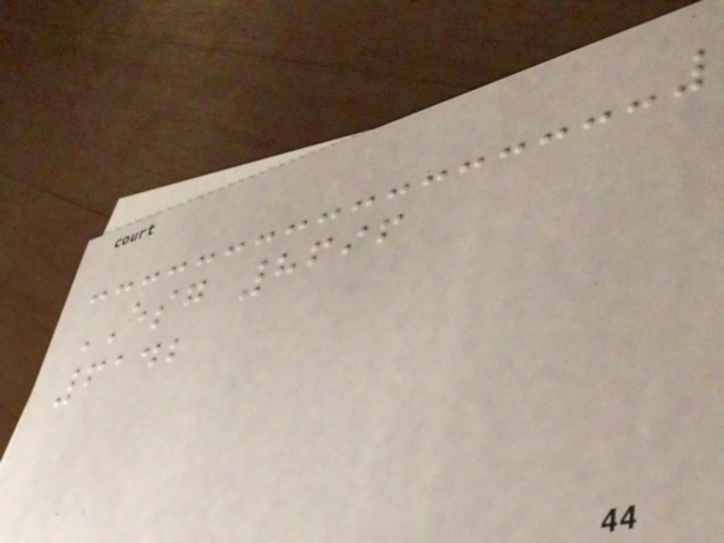ESG 8696
6142
